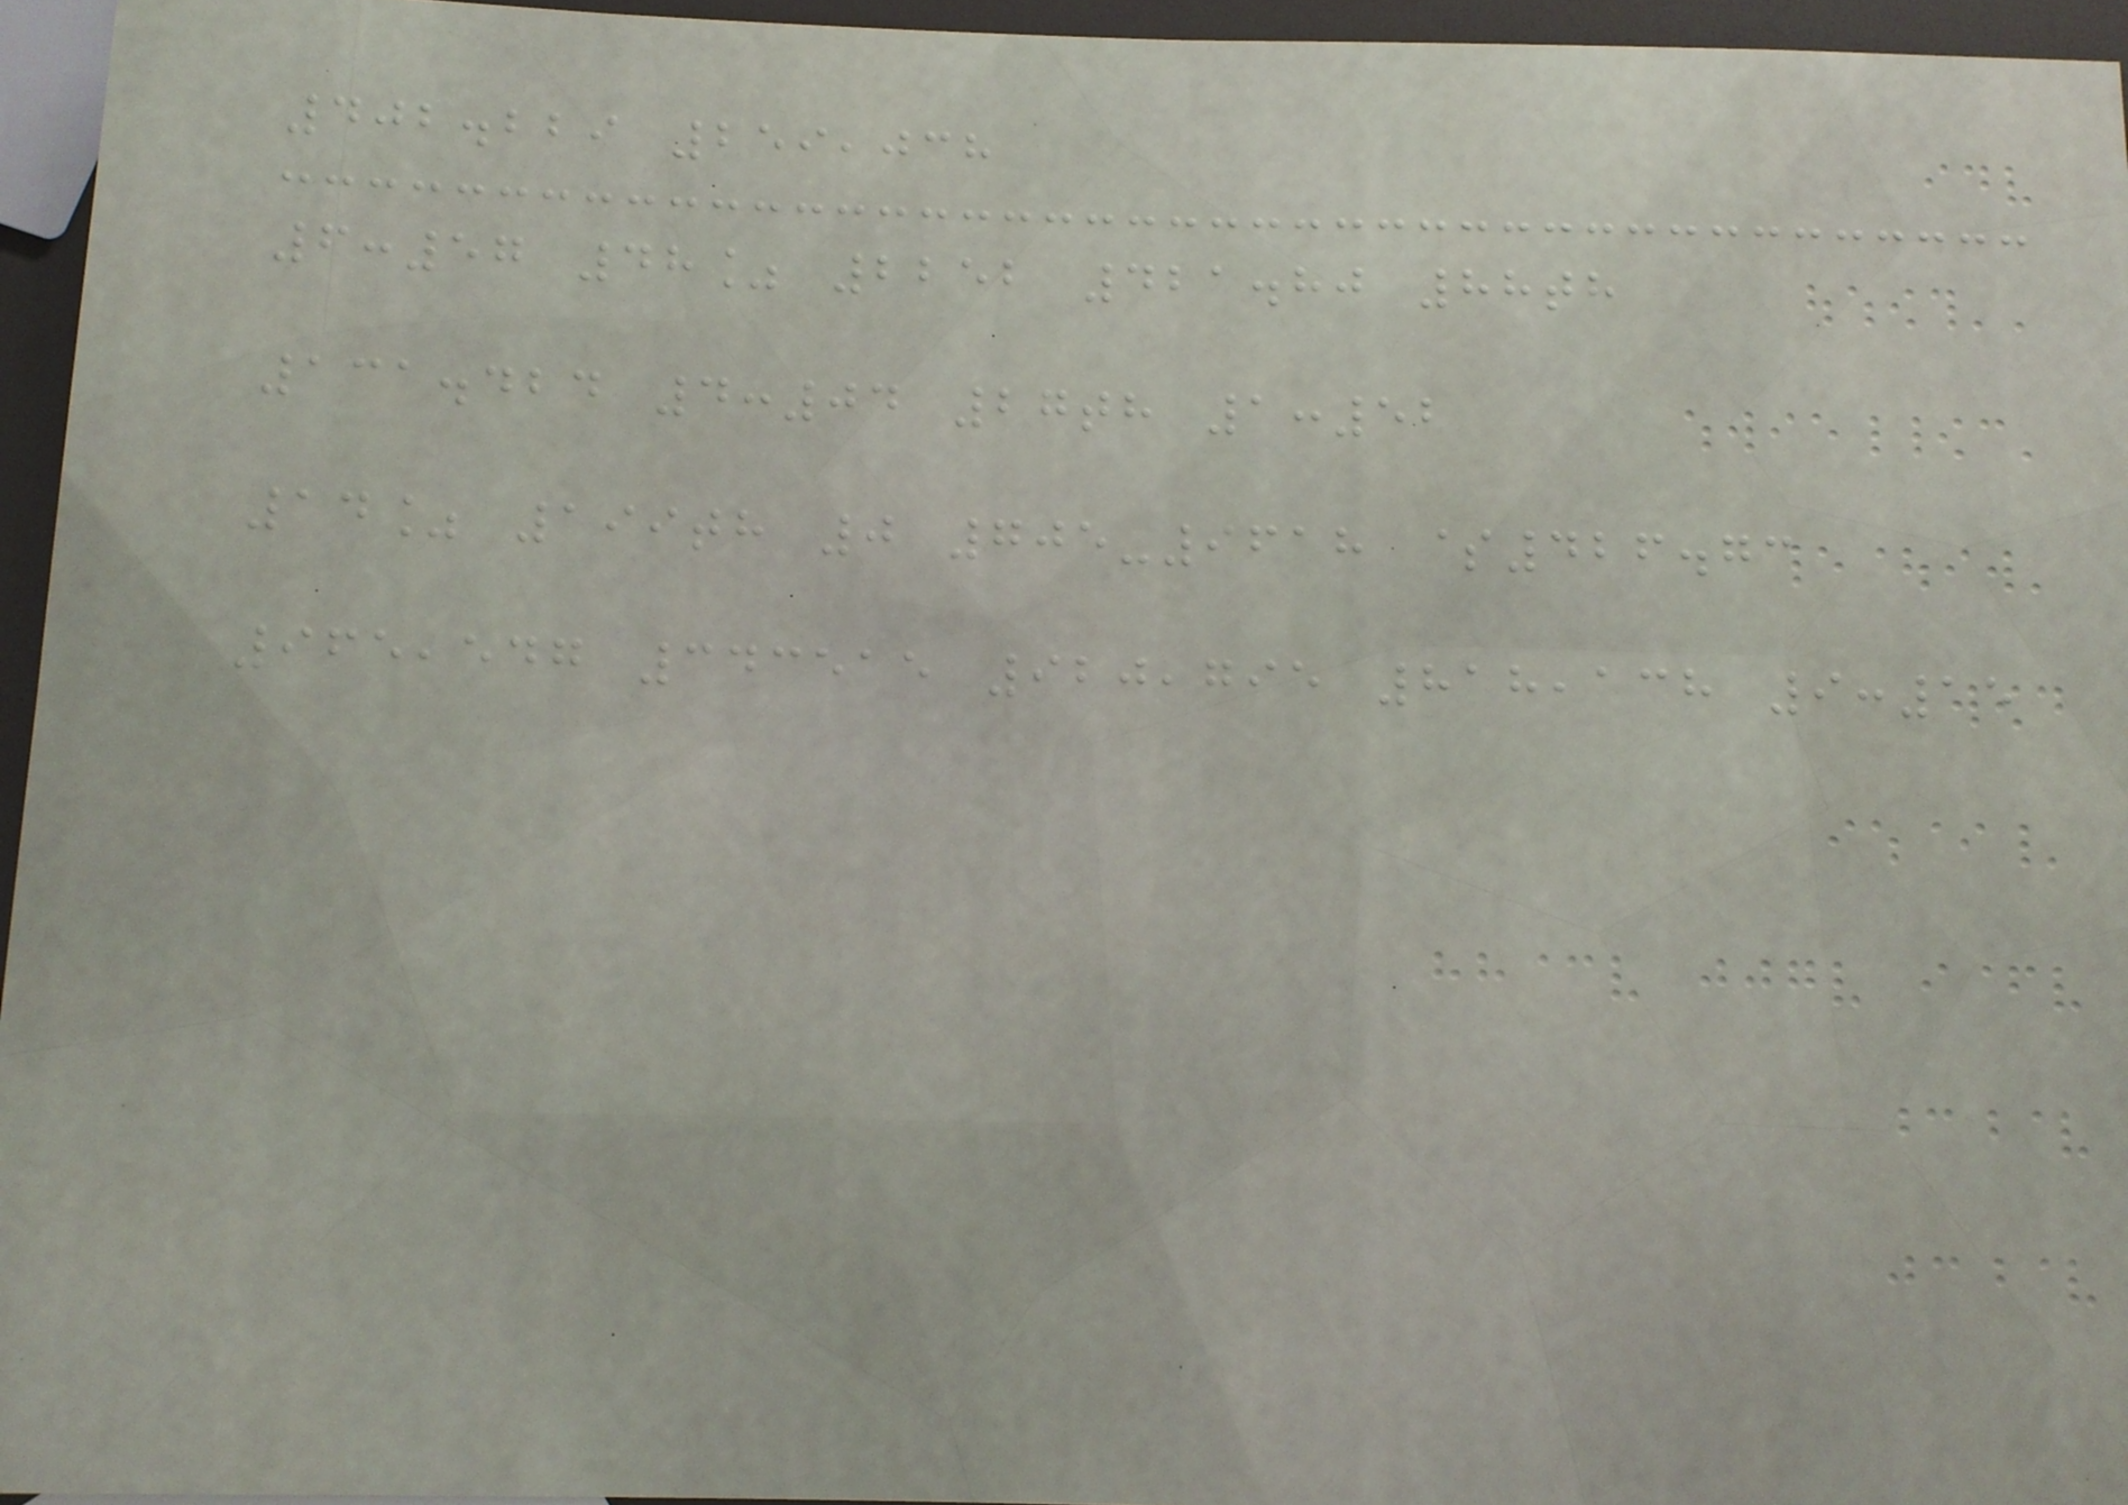402.229 259,038
6:57 48% 2252 421.80 88th
131.424 4:04 27th 1:52
14% 199th 0 705-9618 $426.73
965,547 343515 920,795 818,138 9:15
